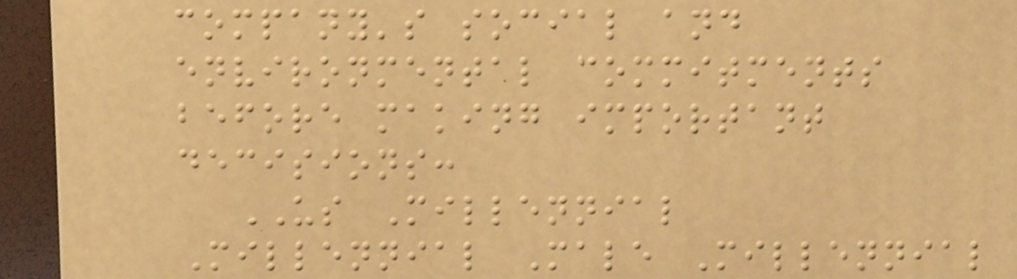company's social and
environmental commitments
before making important
decisions:
US Millennial
Millennial Male Millennial
